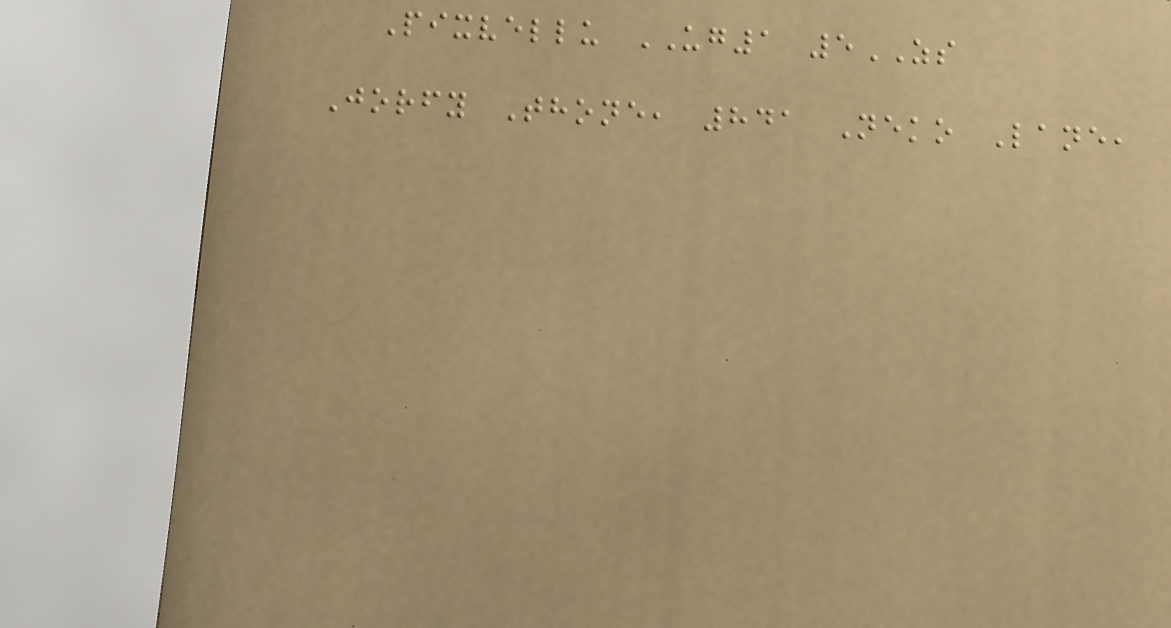Pixvellu UG1 5ZS
Jorfy Thone, 841 Neko Lane,
